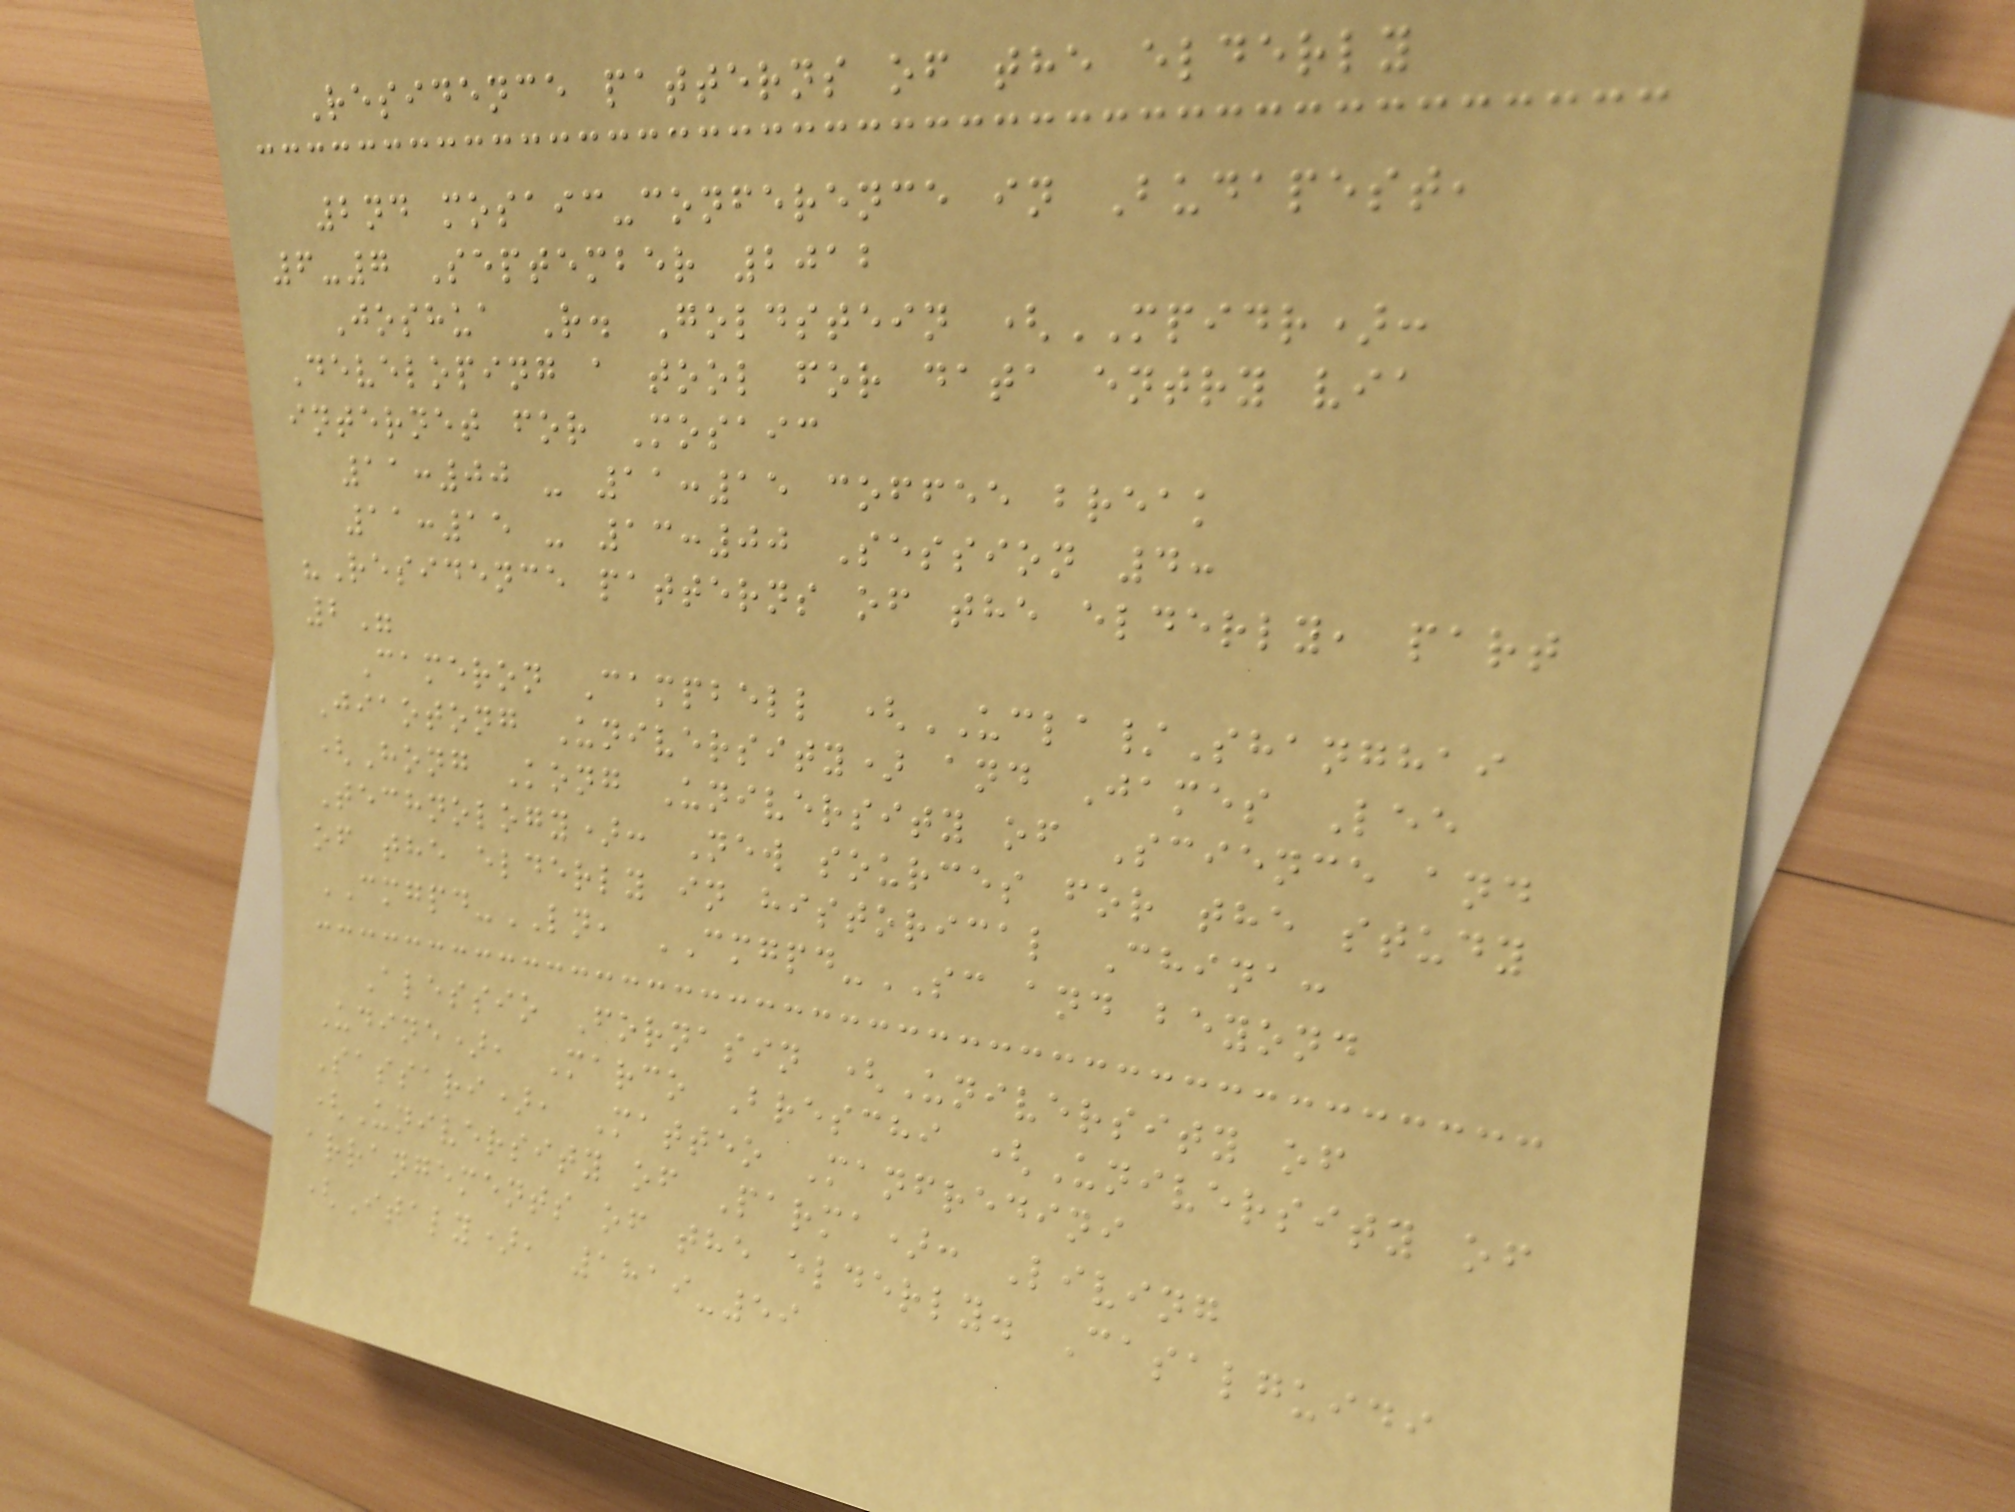Residence patterns of the elderly
2nd mosaic-conference in Budapest,
6-7 September 2012
Joshua R. Goldstein (MPIDR):
Developing a tool for data entry via
internet for Mosaic
11:00 - 11:15 coffee break
11:15 - 13:00 Session 4:
"Residence patterns of the elderly, part
2"
Cameron Campbell (UCLA/Shanghai
Jiaotong University) and James Lee
(Hong Kong University of Science and
Technology): New sources for the study
of the elderly in historical China:
CMGPD-LN, CMGPD-SC and beyond
Alessio Fornasin (University of
Udine), Marco Breschi (University of
Sassari), Matteo Manfredini
(University of Parma): Living
arrangements of the elderly. Casalguidi
(Italy), 1819-59
